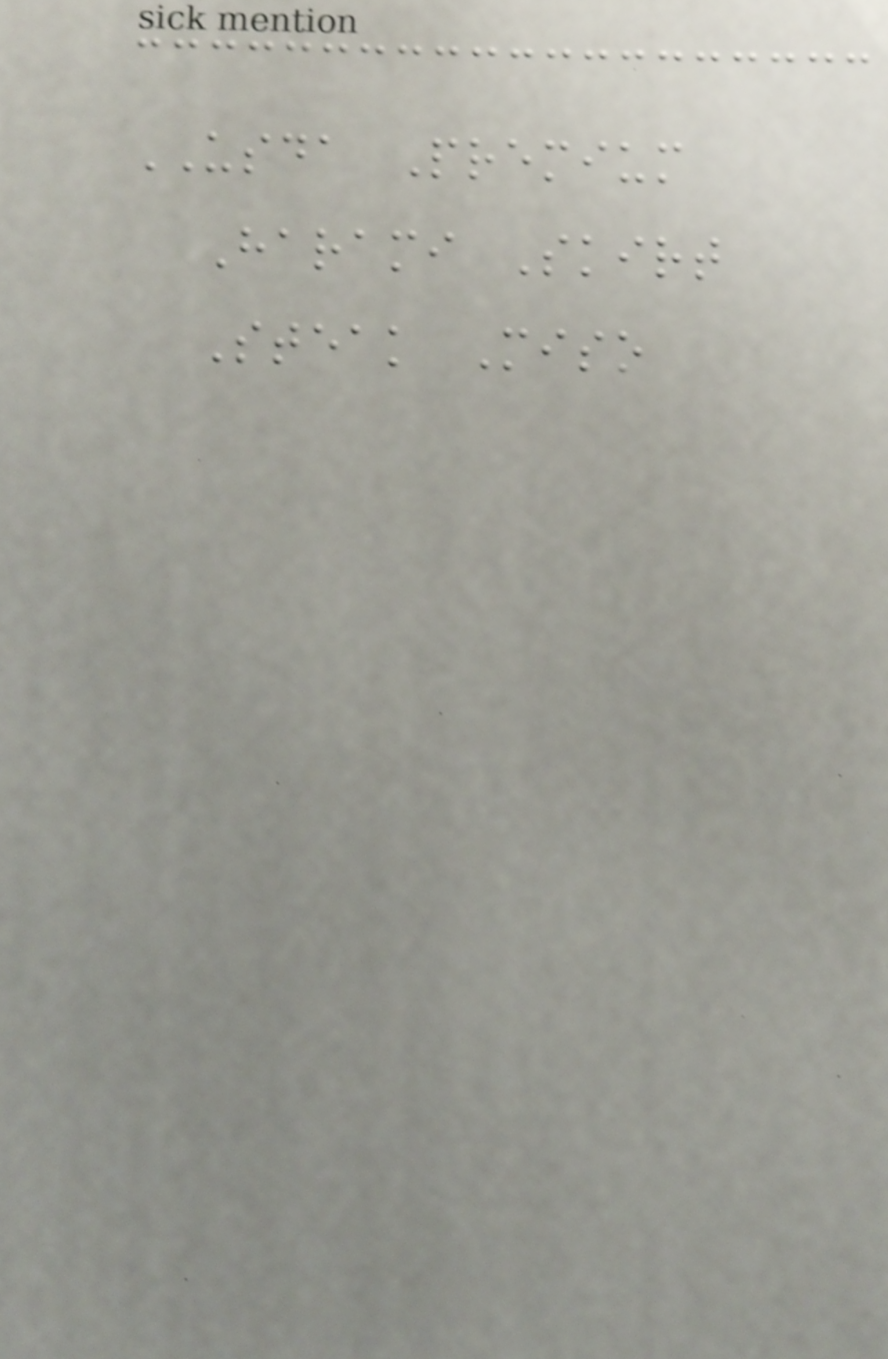USDA Premium
Harami Skirt
Steak Miso
